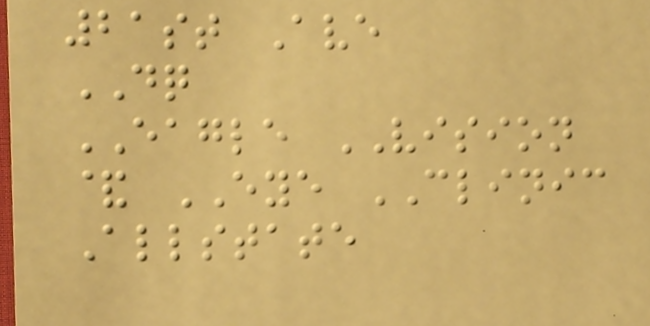21st Ave
DQ
EAGLE VISION
& EYE CLINIC
Allstate
